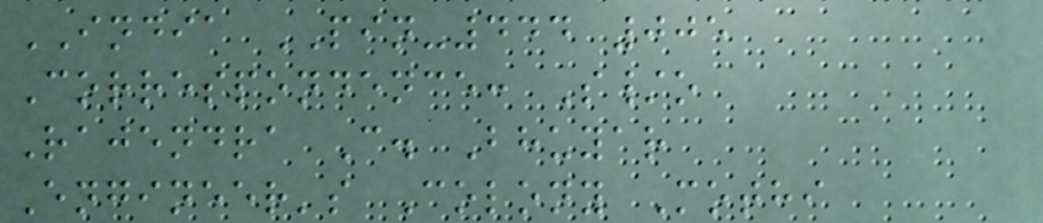INDIA PIN-444 005
Correspondence: S/o
Rajendra C. Bhuyar
Engineer's Colony Mothi
